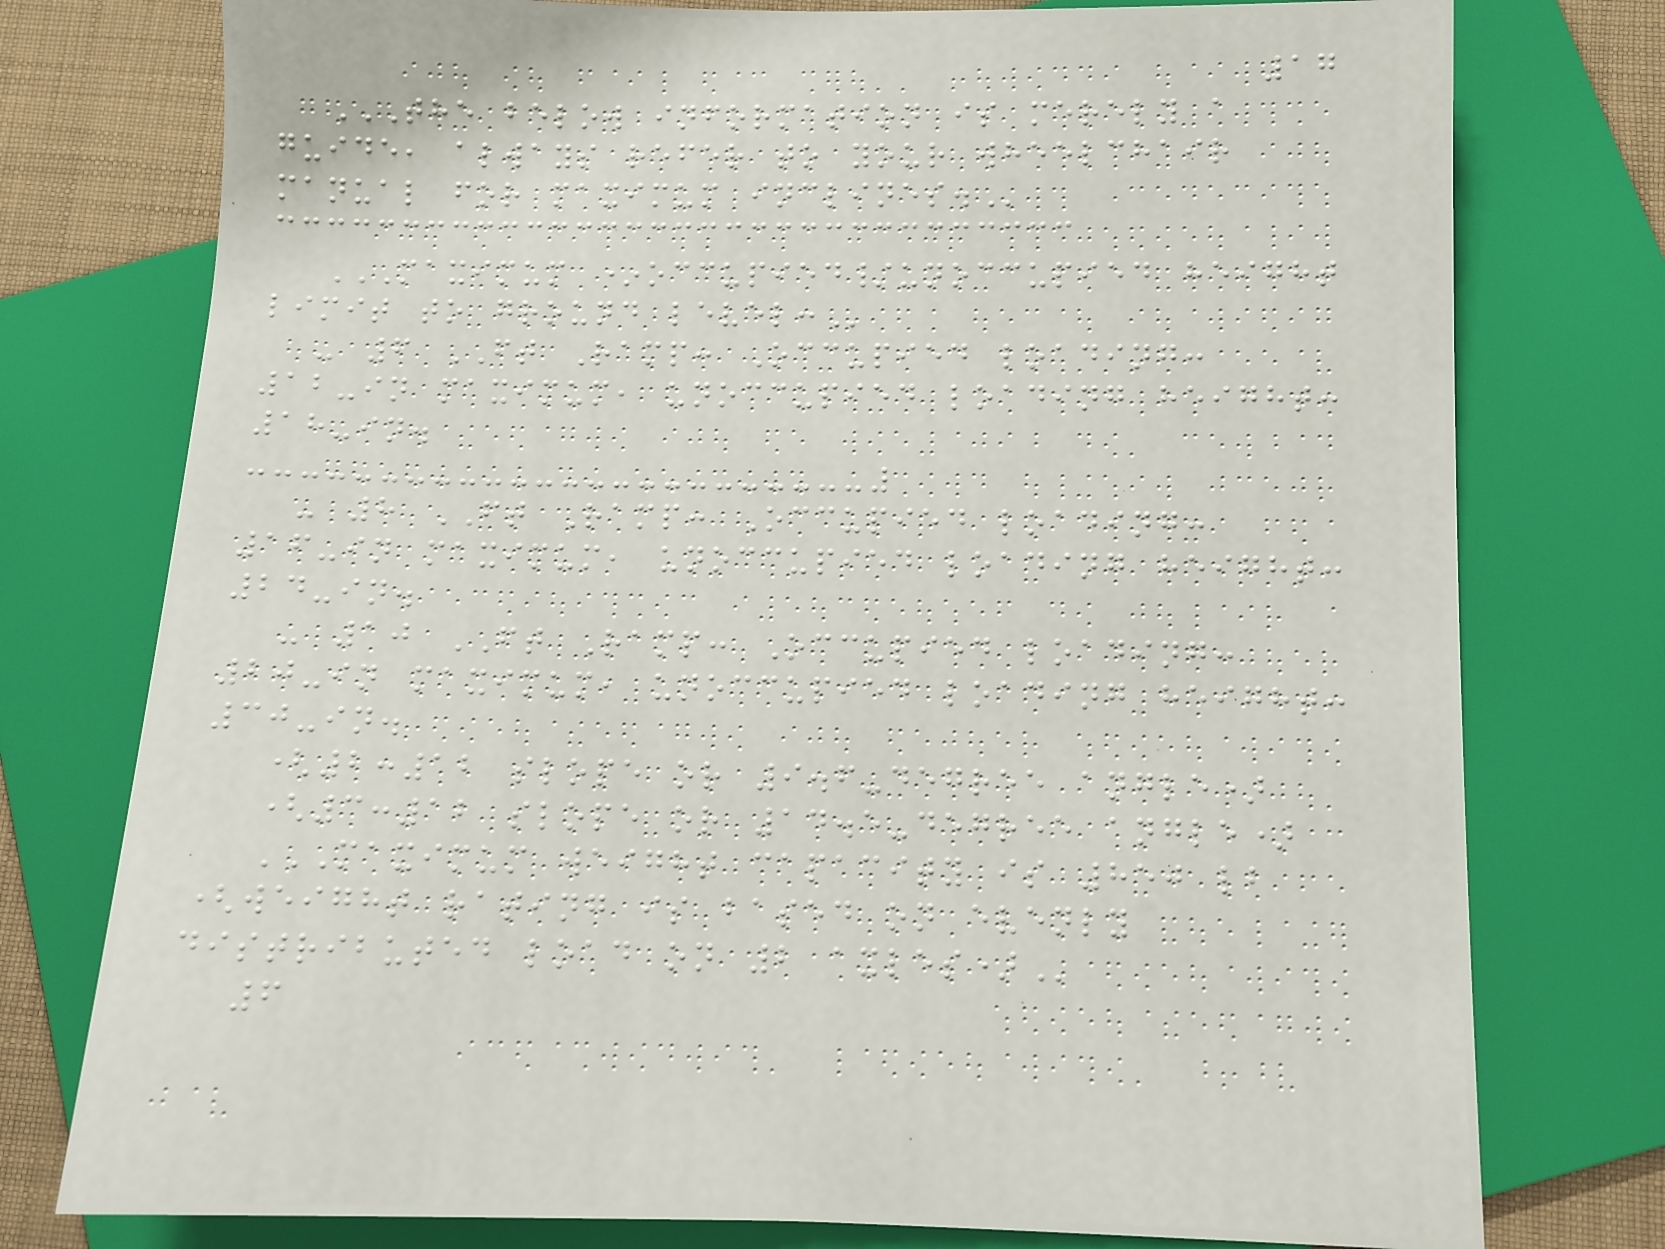17
THE BELOW INFORMATION IS MERELY A
GUIDE, ALWAYS REFER TO YOUR WHEELCHAIR
MANUAL FOR MAXIMUM INCLINES.
MAXIMUM *OCCUPIED/UNOCCUPIED HEIGHT
LIMIT TO GROUND LEVEL:
- 6 FT Ramp: Occupied loading:
12-in maximum, unoccupied loading height:
18-in.
- 8 FT Ramp: Occupied loading:
16-in maximum, unoccupied loading height:
24-in.
- 10 FT Ramp: Occupied loading:
20-in maximum, unoccupied loading height:
30-in.
(2:12 slope or 9.6-degree angle)
(3:12 slope or 14.5-degree angle)
MAXIMUM WEIGHT CAPACITY IS 850 LB
(WEIGHT RATING IS BASED ON EVENLY
DISTRIBUTED LOAD ON 2 AXLES)
6
